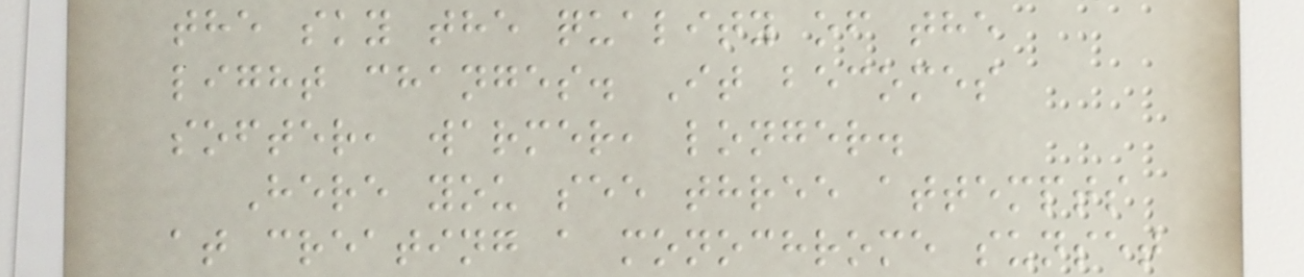the sky the quality of the
light changes. It becomes
softer, warmer, longer.
Here you see three attempts
at creating a monochrome sunset
